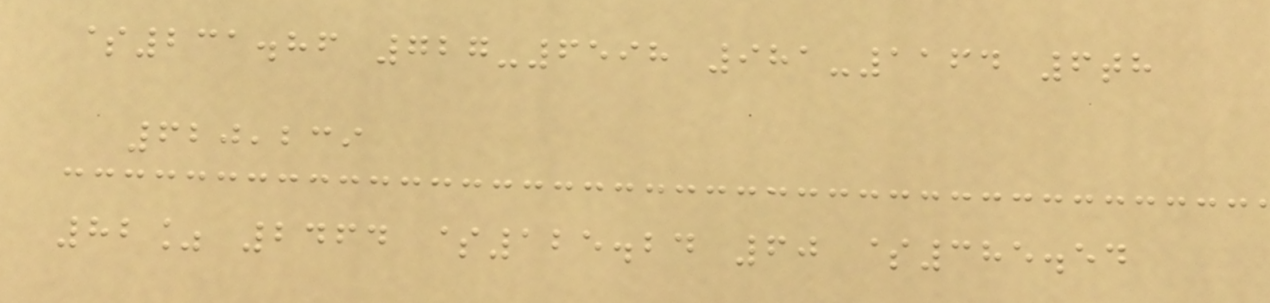$231.86 727-6598 981-1164 6th
620,239
82% 2464 $125.24 60 $385.54
